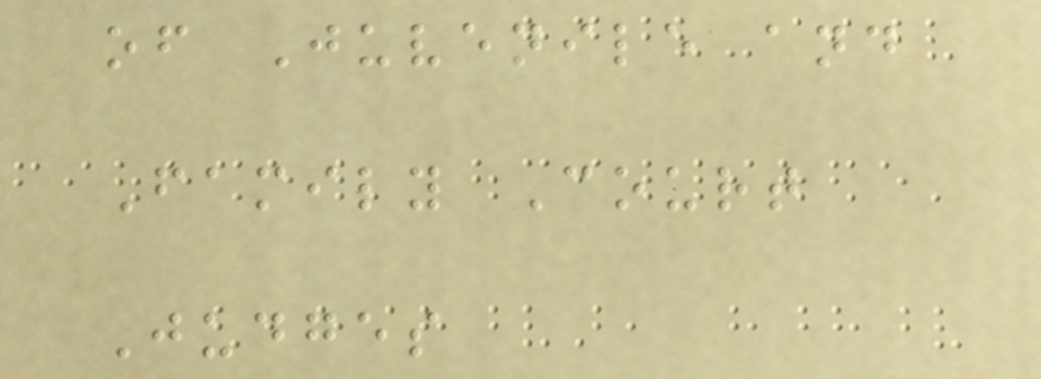of Juvenile and
Family Court
Judges
